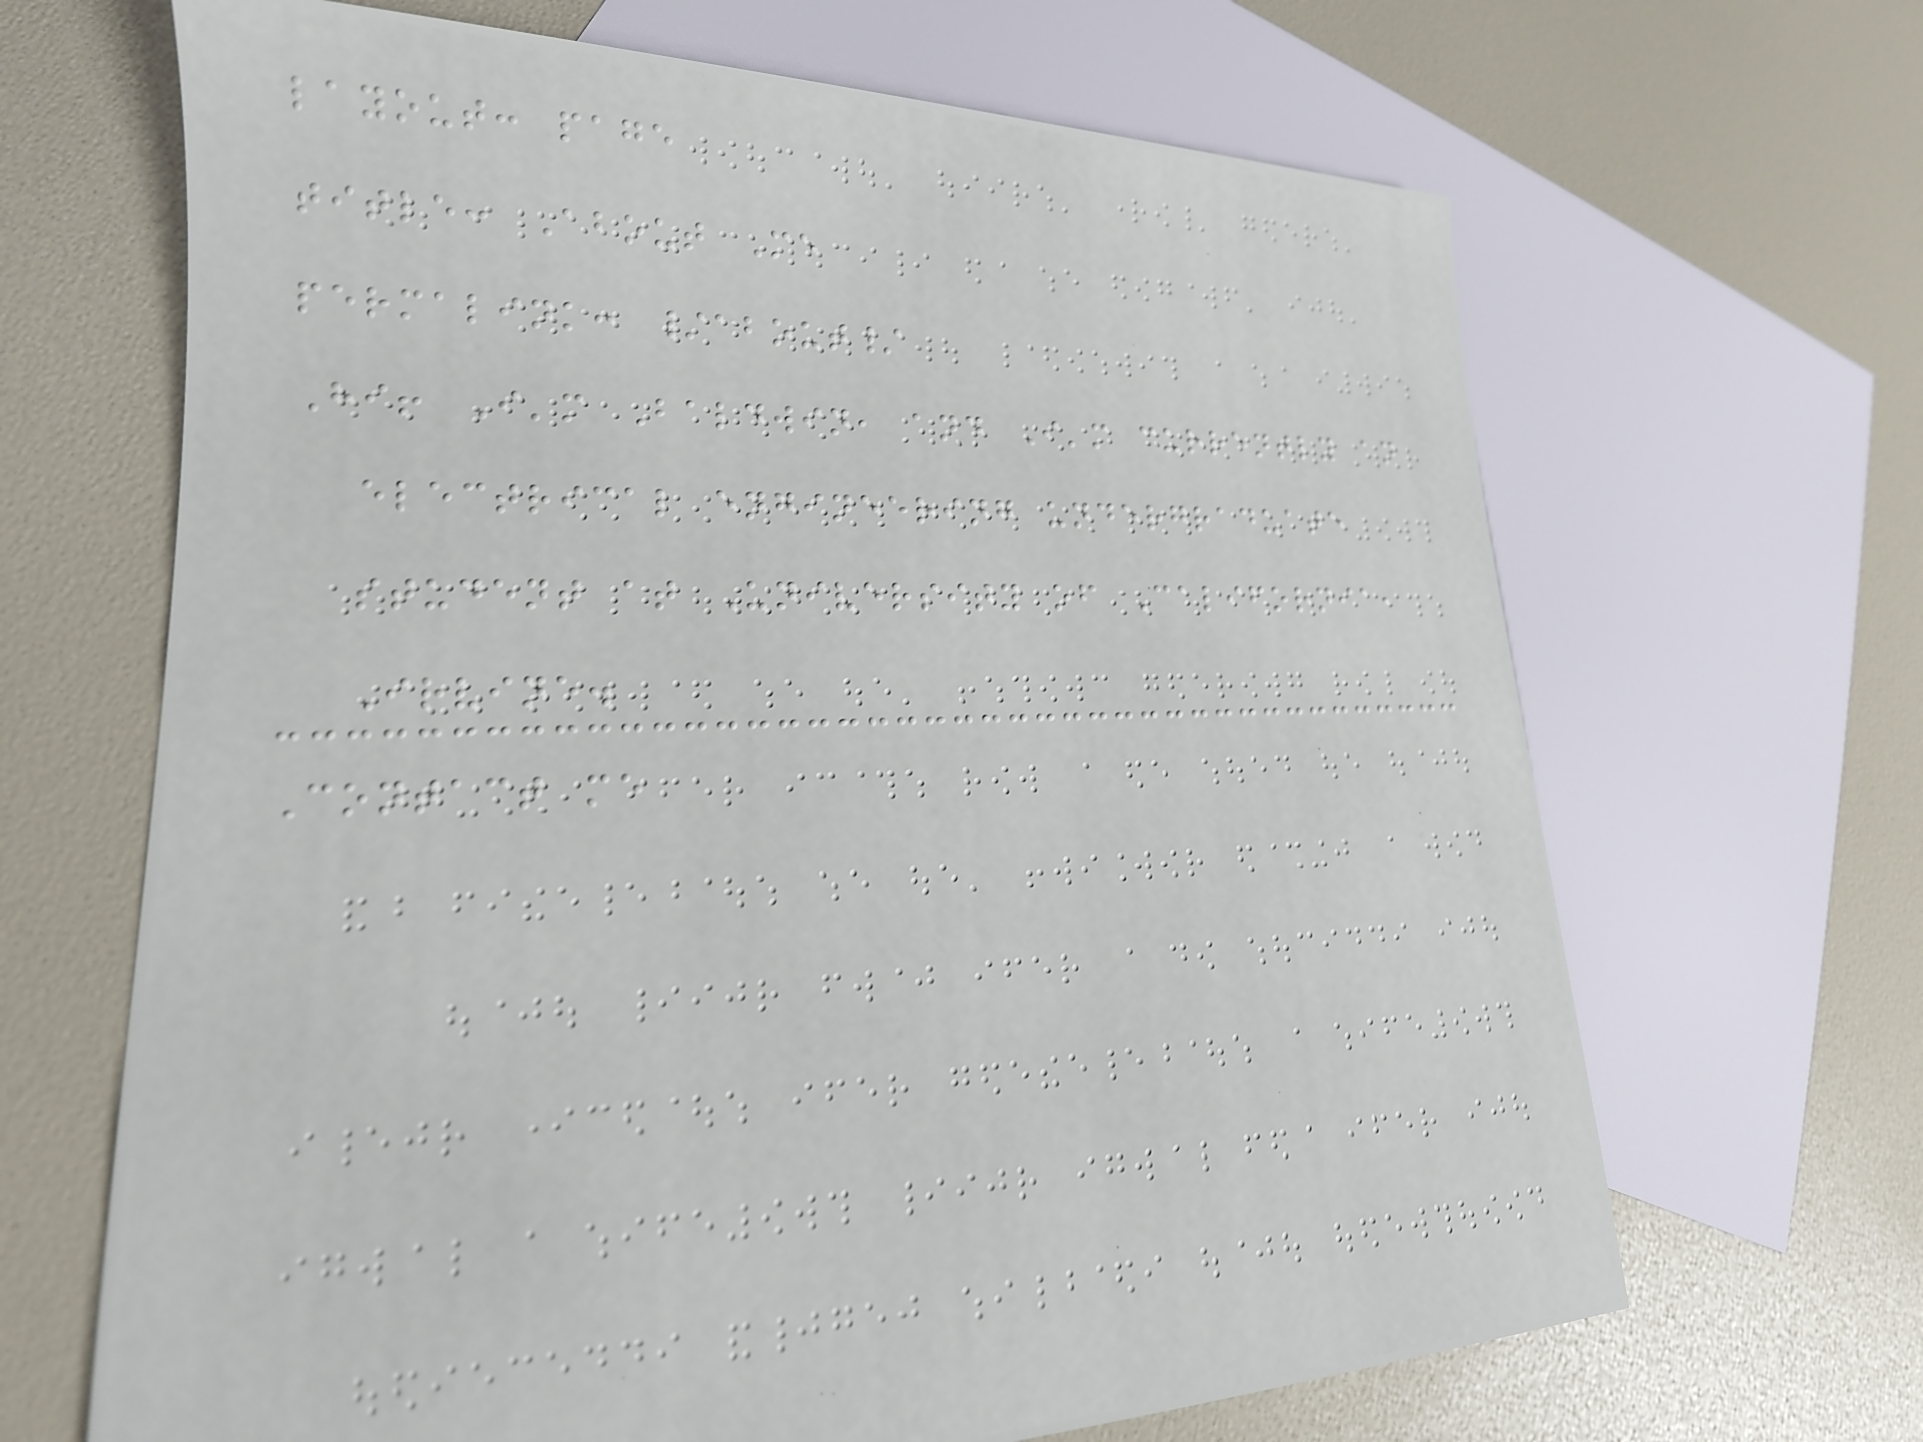layout: page
title: About Me
permalink: /about/
Hi! I'm Baldwin, and I'm currently an
electrical engineering undergraduate
student at University of California,
Irvine.
Contact me
